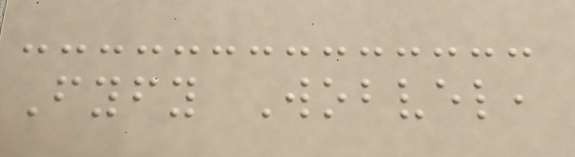Fyfy Wobvel,
